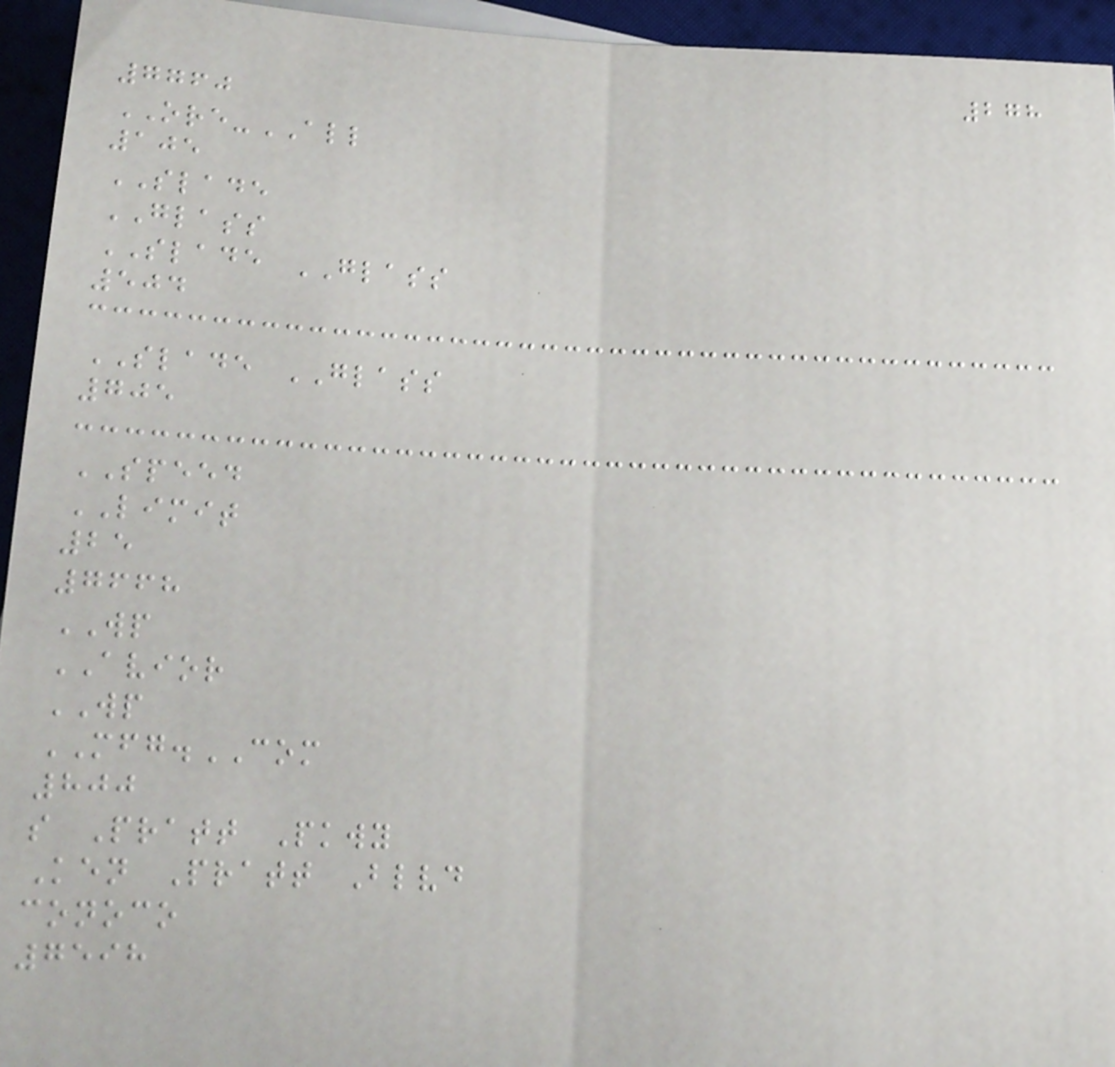278
7760
ORE-ALL
105
SLADE
GLASS
SLADE GLASS
504
SLADE GLASS
705
SPEED
LIMIT
25
7668
WP
AVIOR
WP
MFG.COM
800
s Pratt Pkwy
Ken Pratt Blvd
conoco
7598
